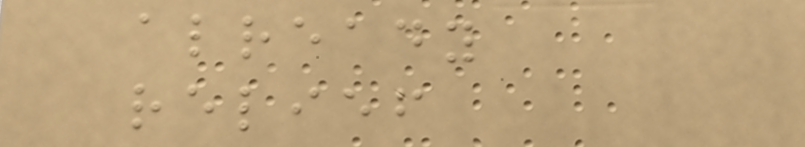already
relief
